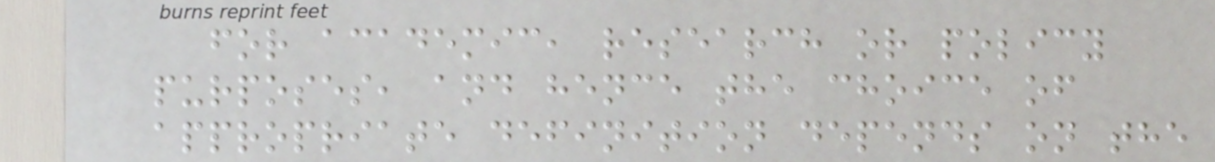for academic, research or policy
purposes, and hence the choice of
appropriate definition depends on the
